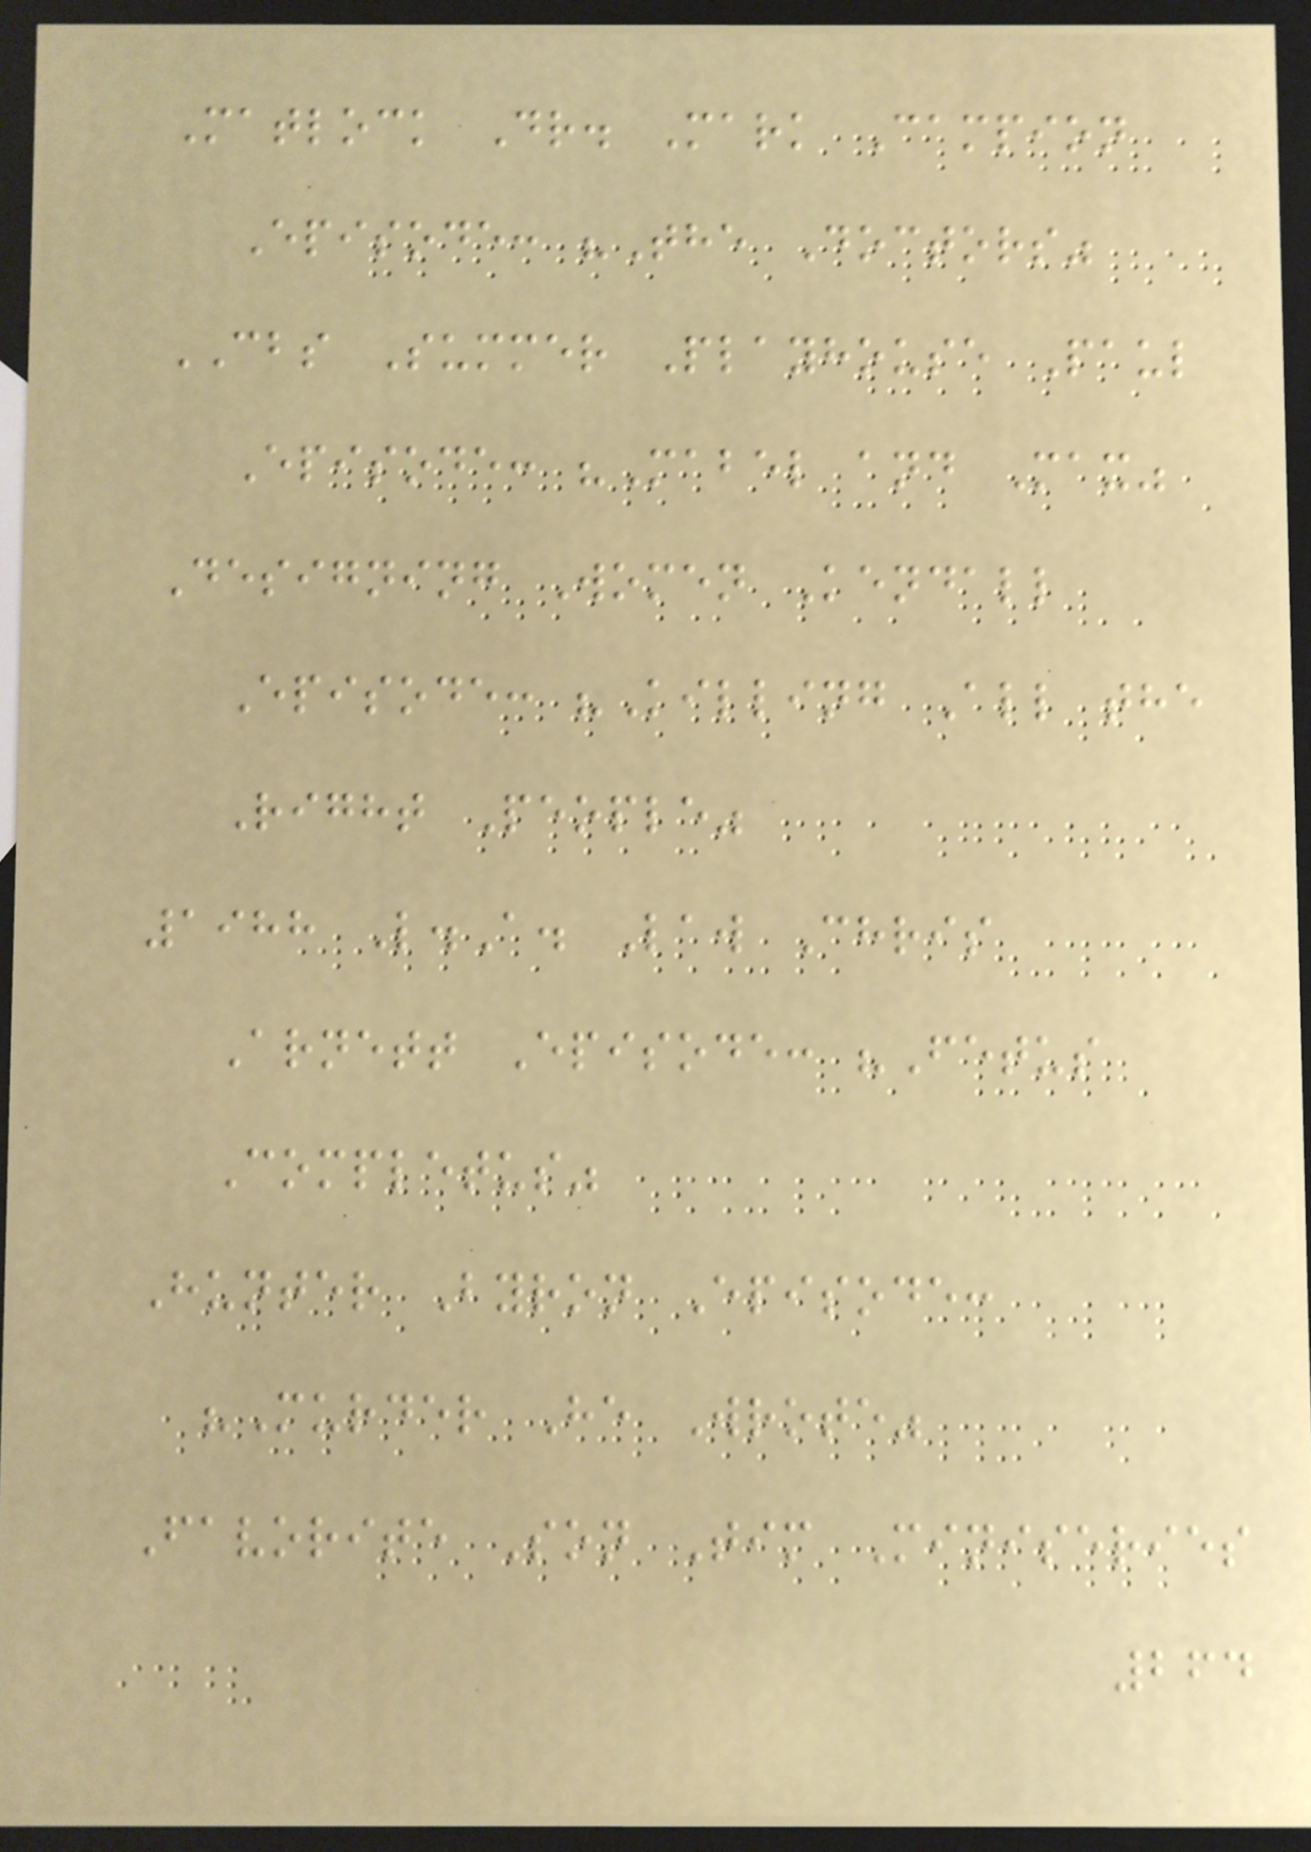Matlock Dr. Mark Campion
Episode: "The Doctors"
CBS Summer Playhouse Paul
Episode: "Mabel and Max"
Designing Women Kendall
Episode: "Killing All the
Right People"
1988 L.A. Law Chris
Arnett Episode: "Fetus
Completus"
Hunter Byron Episode:
"Murder He Wrote"
Favorite Son Tim Miniseries
264
